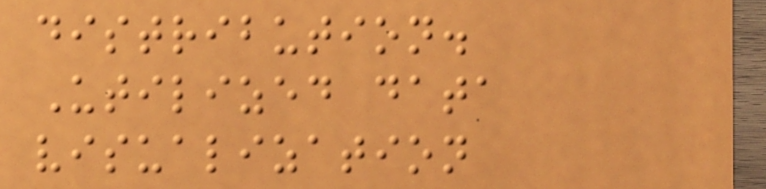distribution.
Utilized data
visualization
